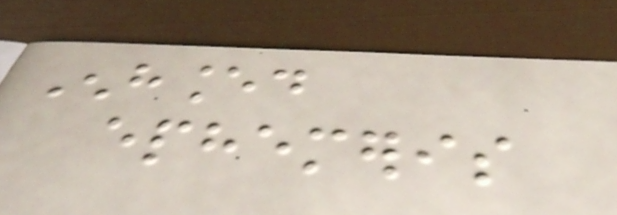Enhanced
ephemeris
